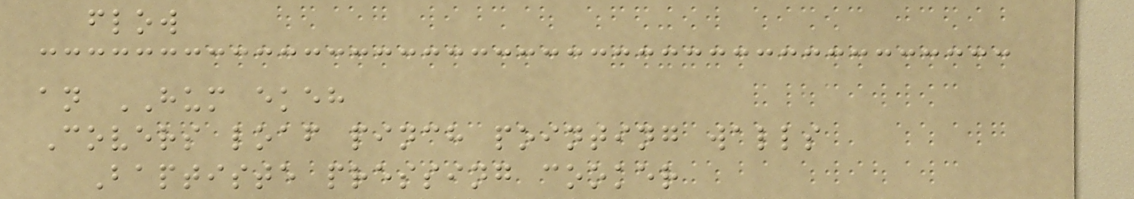flow
an HUM ekeh
Covers loaf pinch pointing walls
Baptiste pressing cooker
